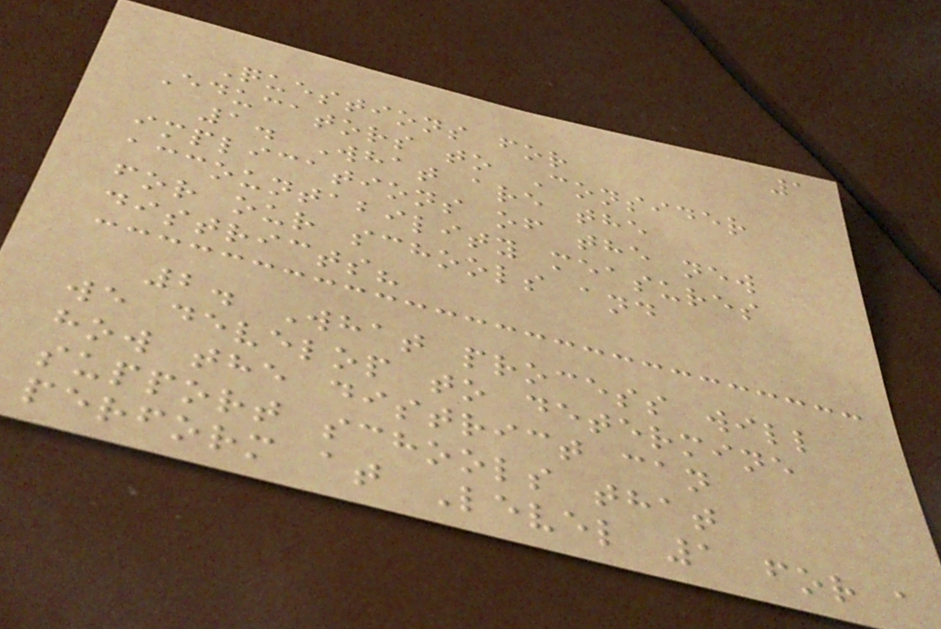1
Questions for
Educators to Consider
1. What are the
implications of the new
accountability measures
for our schools and
districts?
2. What process will
we develop to determine
how the district can
support schools that
perform at Level 1 for a
